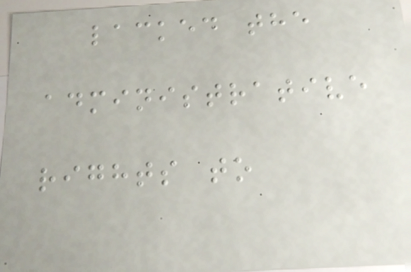lacked the
administrative
rights to
